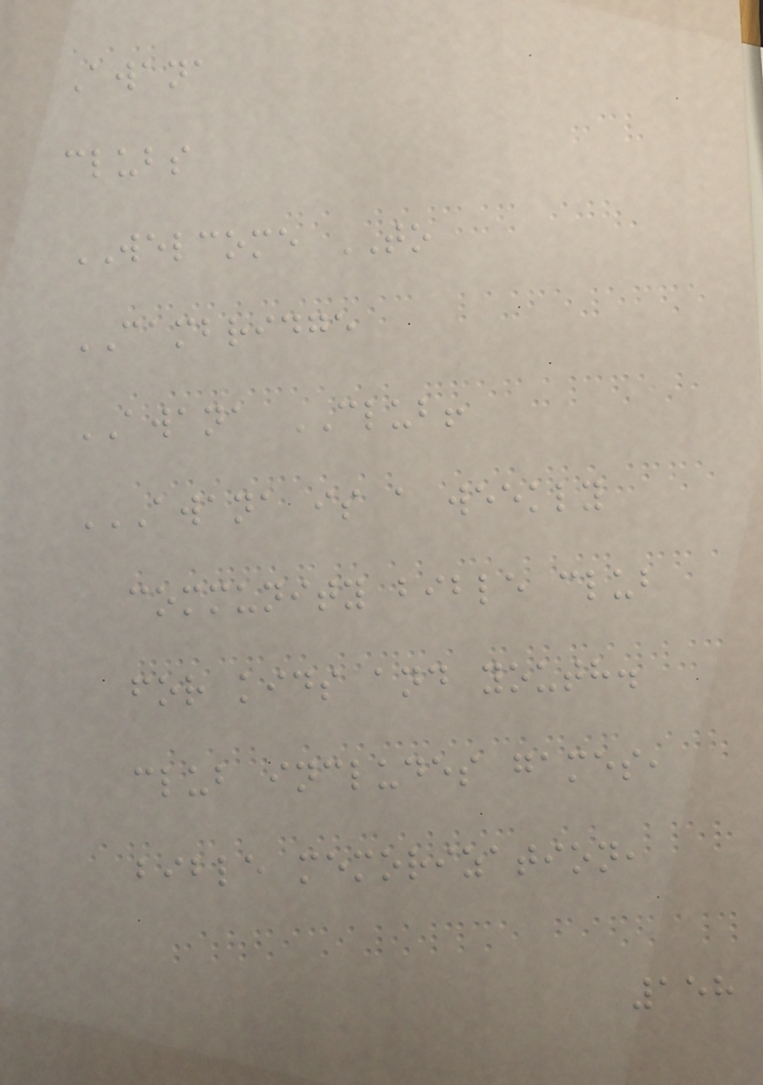Awana
clubs
WELCOME TO
CAMBRIDGE
AWANA CLUB!
AWANA IS A WEEKLY
COMMUNITY BIBLE CLUB
FOR KIDS AND YOUTH.
CLUB INCLUDES GAMES,
BIBLE MEMORIZATION,
158
